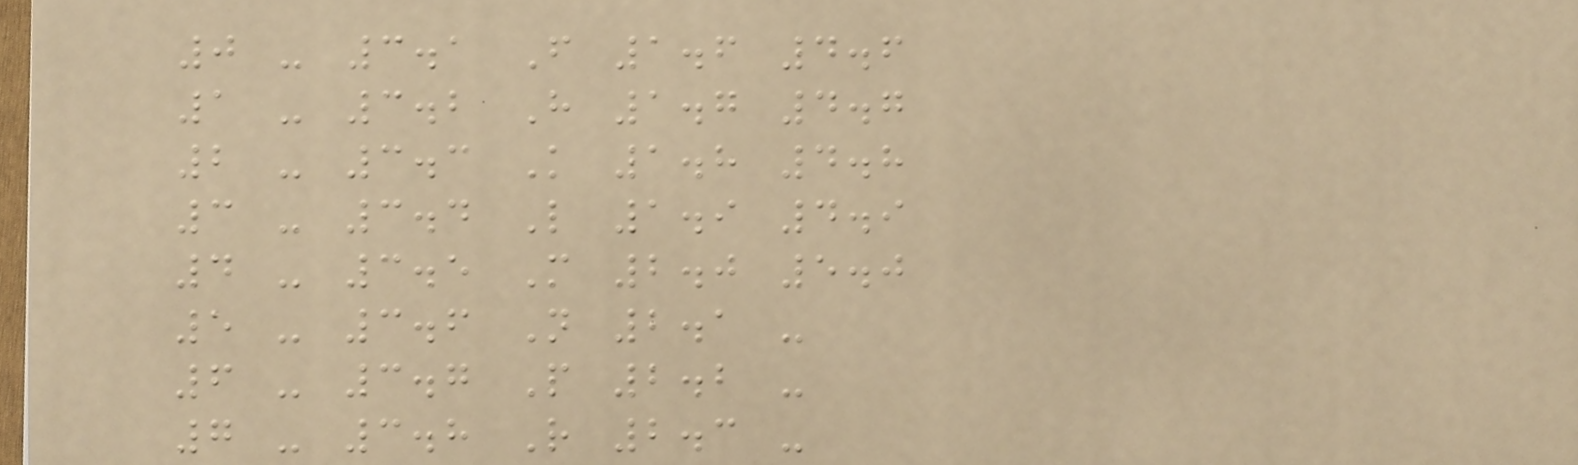0 - 3.1 F 1.6 4.6
1 - 3.2 H 1.7 4.7
2 - 3.3 K 1.8 4.8
3 - 3.4 L 1.9 4.9
4 - 3.5 M 2.0 5.0
5 - 3.6 N 2.1 -
6 - 3.7 P 2.2 -
7 - 3.8 R 2.3 -
